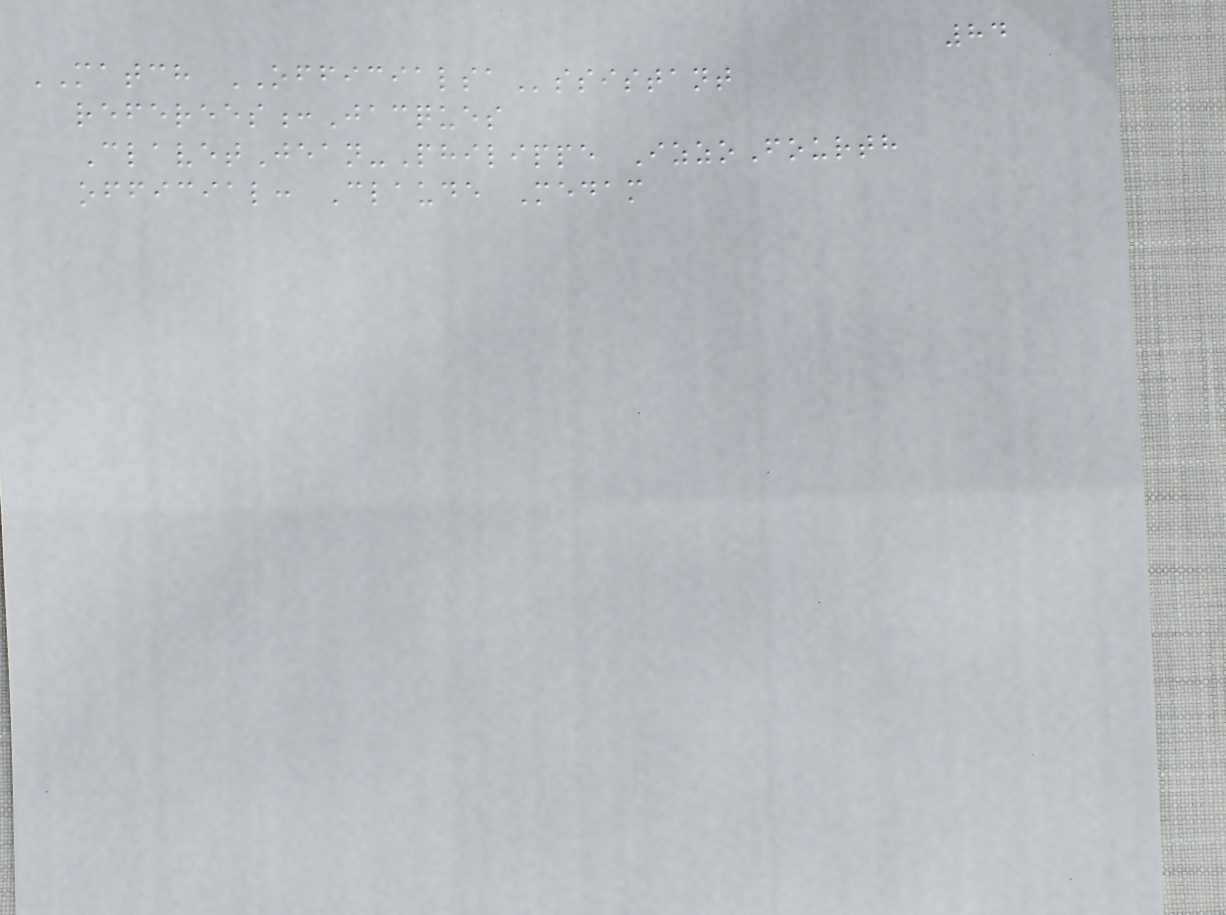84
MATCH OFFICIALSAssistant
referees:Jacques
ClavetJean-Philippe IzzoFourth
official: Claude Medam
